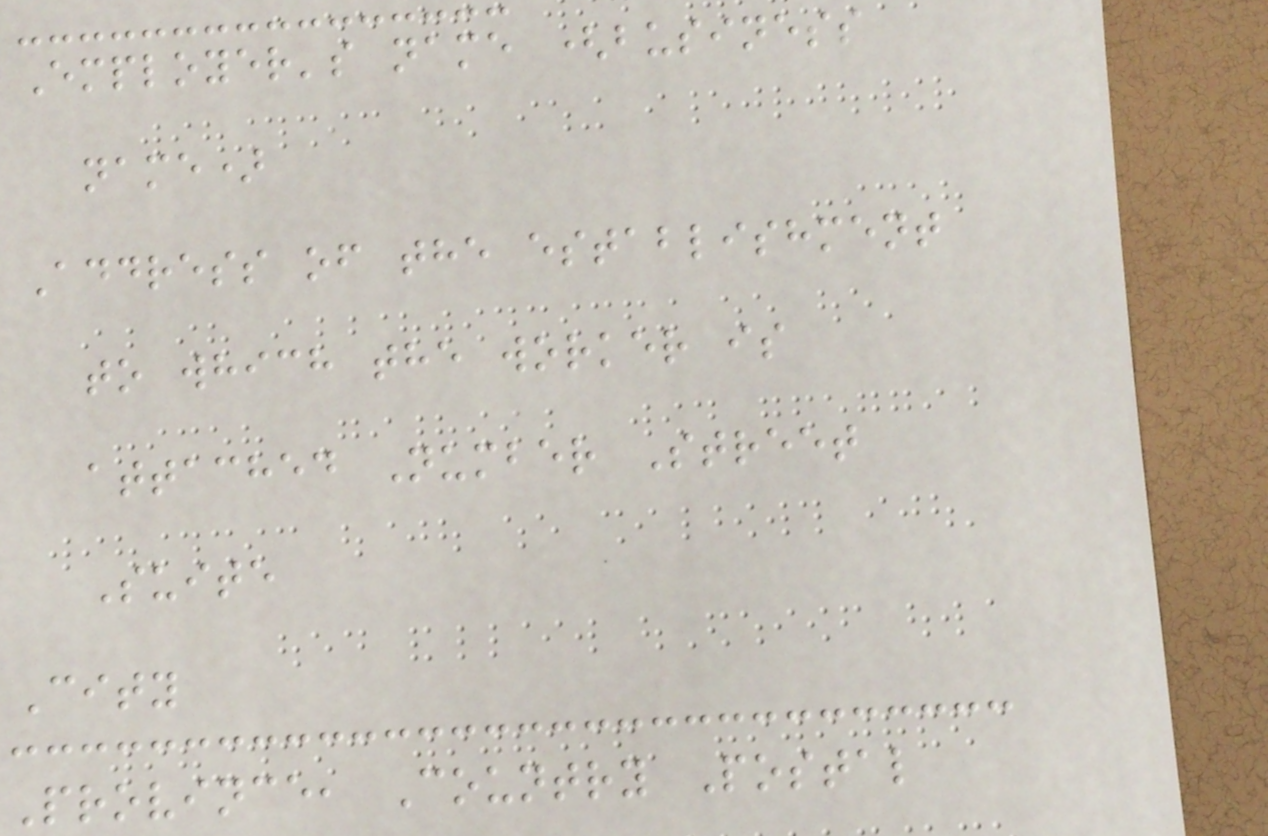Employer's name (business
name)
Address of the establishment
to which the worker is
attached Number Street
Suite
City
Province, Country Postal
